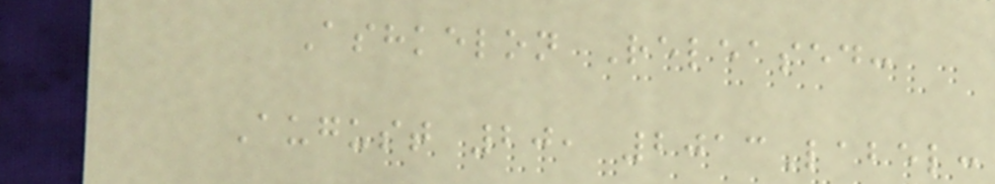Ashkelon Released:
August 20, 2013Label:
